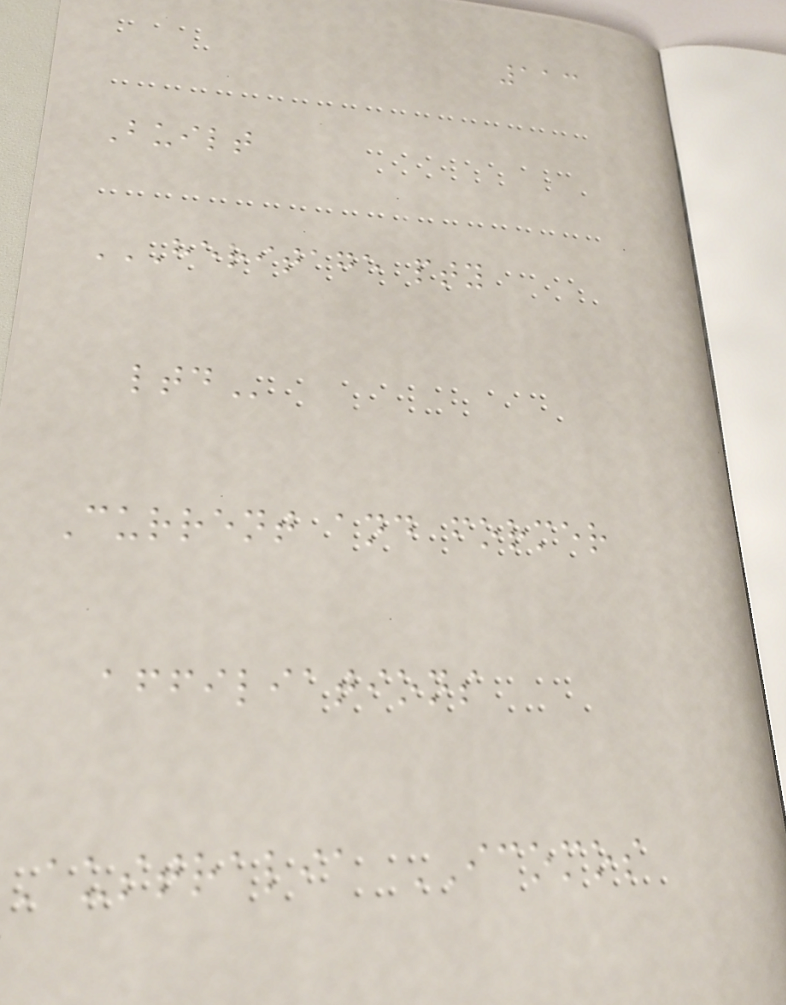113
Built
HERITAGE PTY
LTD
Current and former
affiliations
Australia ICOMOS
